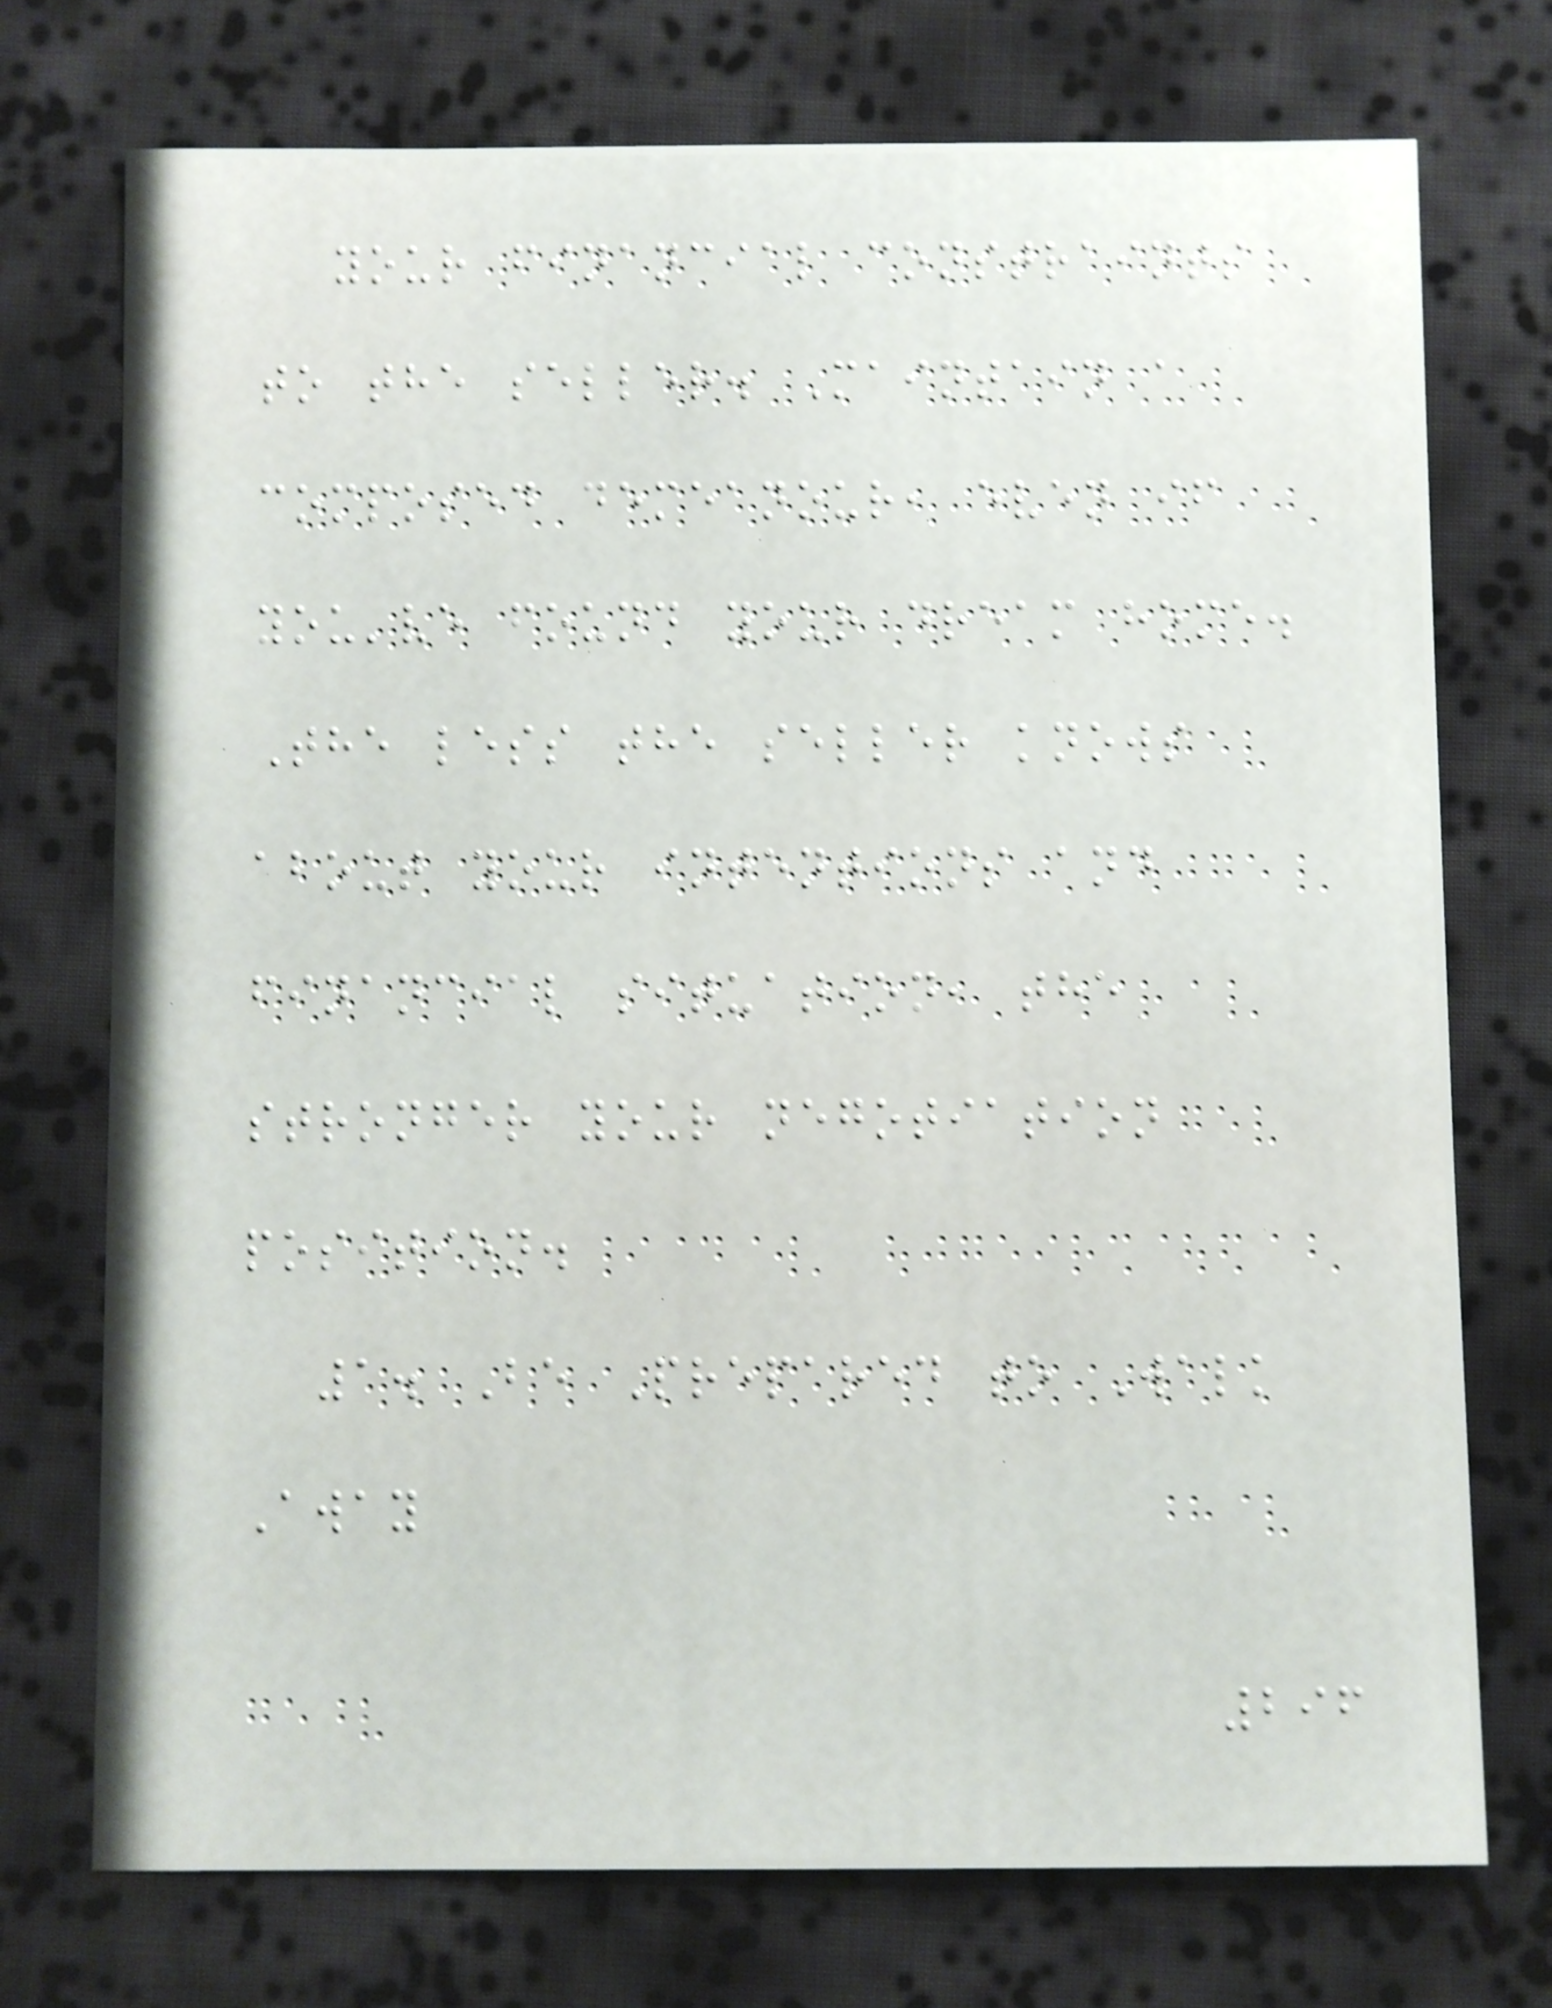your financial constraints
to the seller. Maintain a
composed demeanour, even if
you've found your dream home.
The less the seller knows
about your intentions and
financial situation, the
stronger your negotiation
position.
1. Be Prepared to Walk
Away
296
